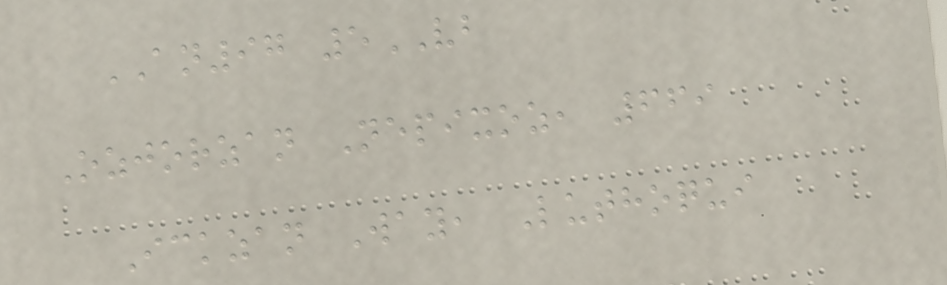AN97 5VB
Ozjorzan Nepixoz, 669
Ickzan Way, Luthoqui
